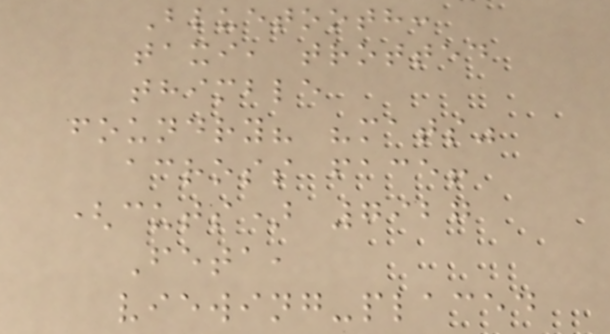Bluetooth:
taxi, trotted
thimble
foundry? "mats"
across face!
(cuts) 7927
Feta,
viewing-placed
